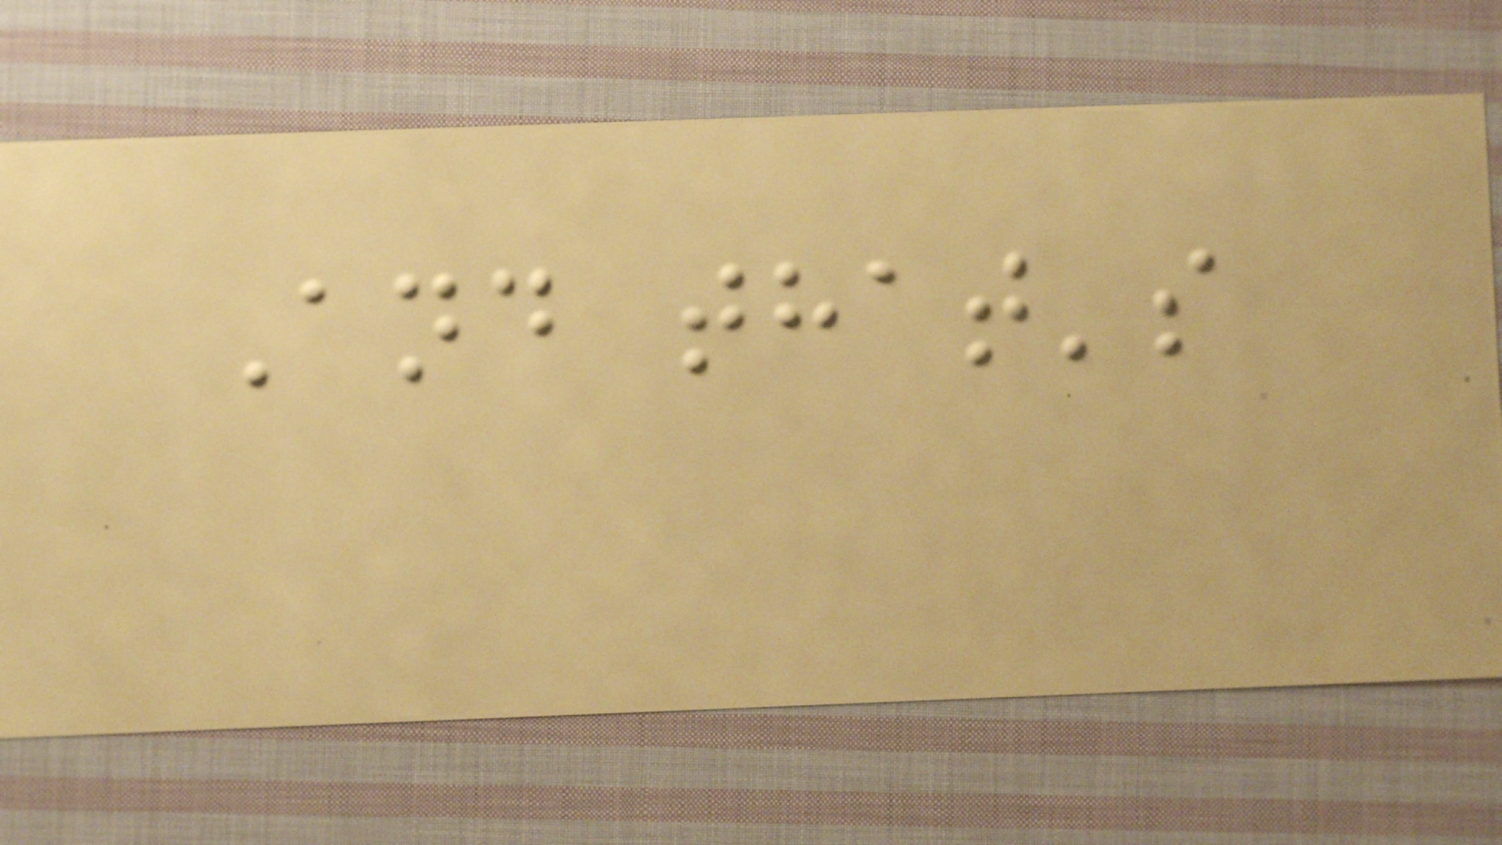And that's
